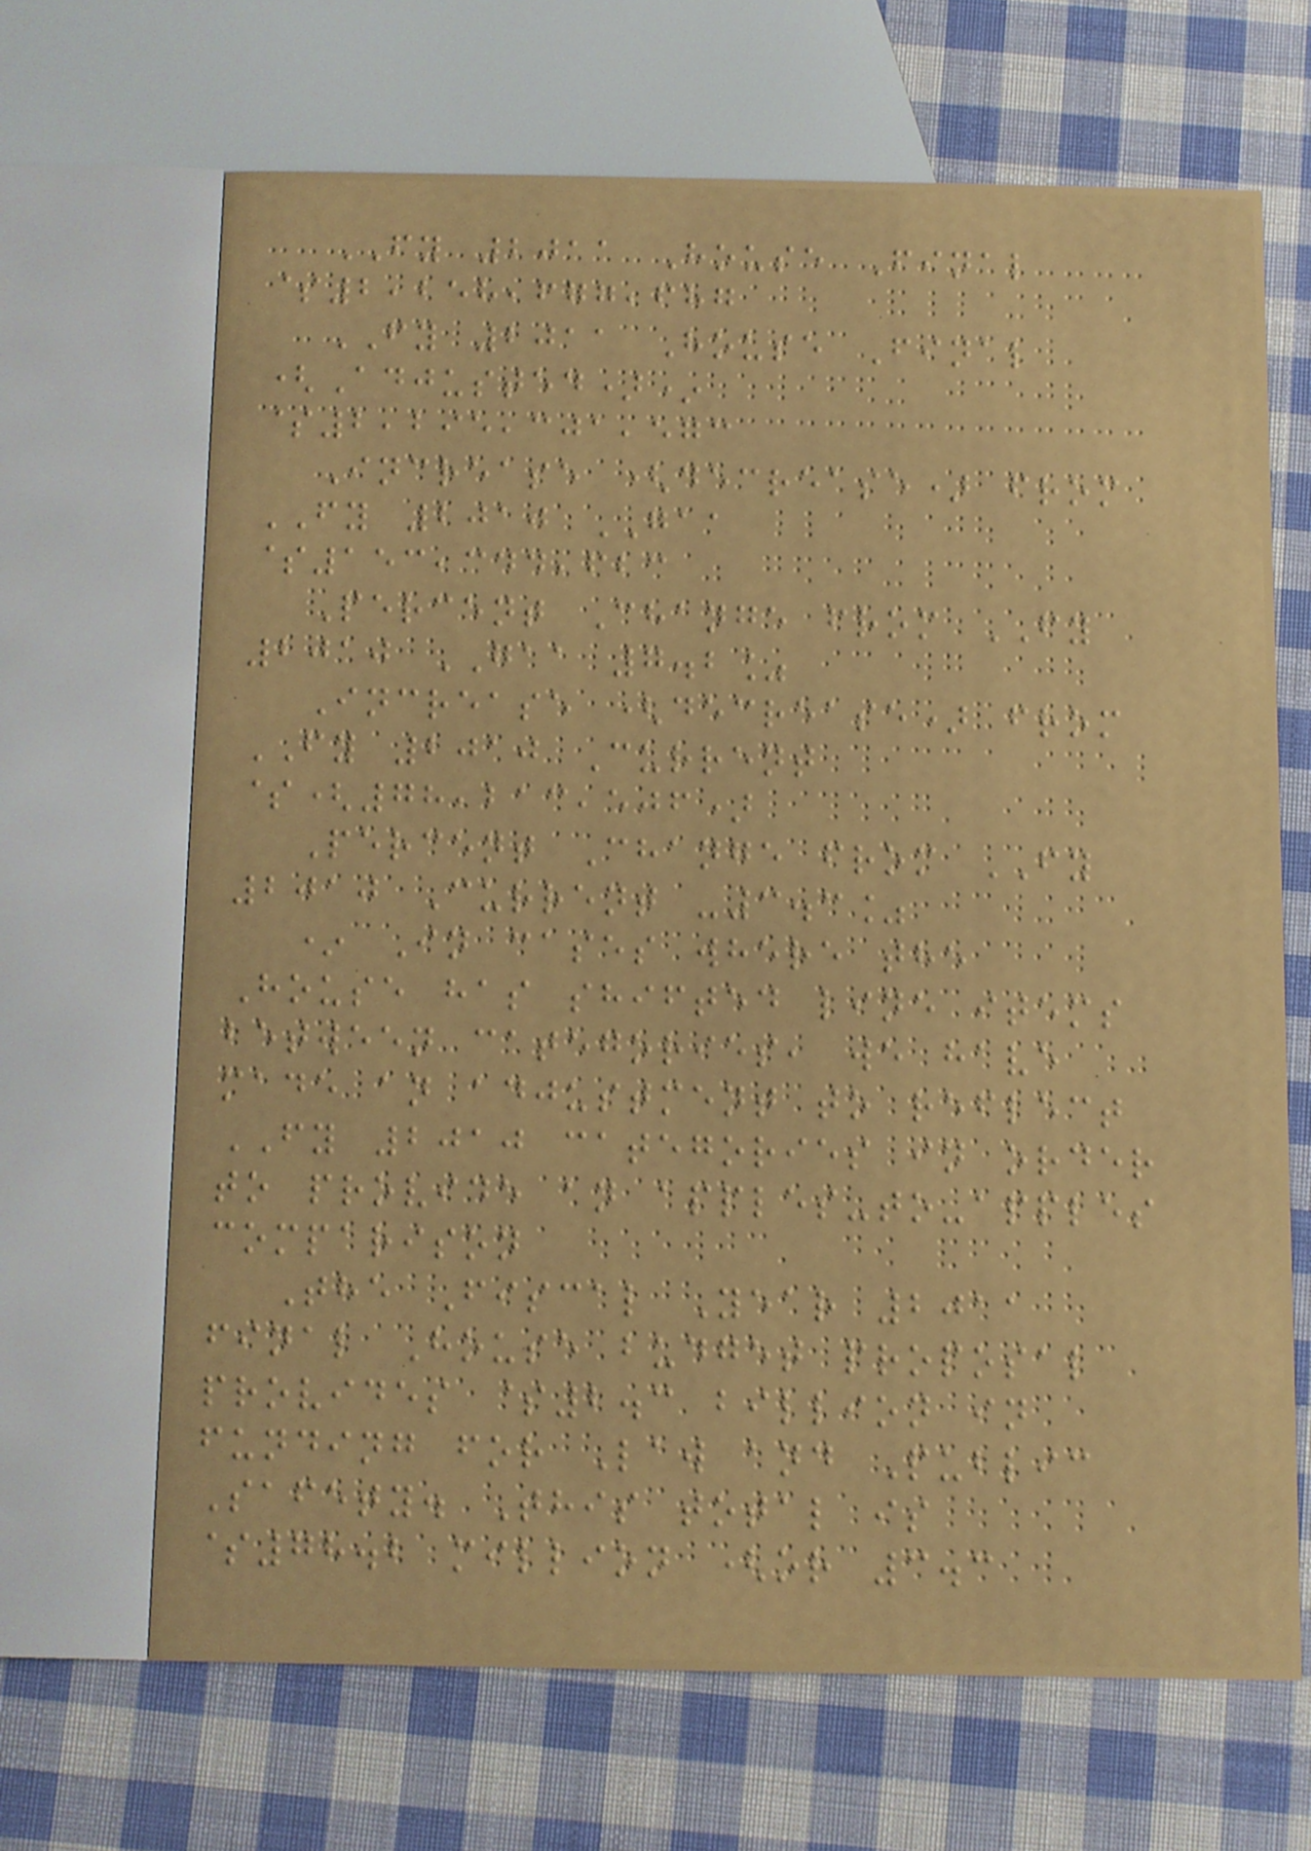FY 2011 House Final
$2,258,677,687
FY 2011 House Final
(Adjusted)*
$2,295,301,573
Increase (decrease) from
FY 2010 GAA
$153,344,623
Percent Change from FY
2010 GAA 7.2%
Increase (decrease) from
FY 2010 Current
$(78,213,506)
Percent Change from FY
2010 Current -3.3%
* In cases where the
House has shifted line items
between categories, we have
made an adjustment to reflect
FY 2010 categories in order
to provide an apples-to-apples
comparison
The Fiscal Year 2011
final House budget proposal
provides $2.3 billion in
funding for Law and Public
Safety. This total is
$78.2 million (or 3.3
